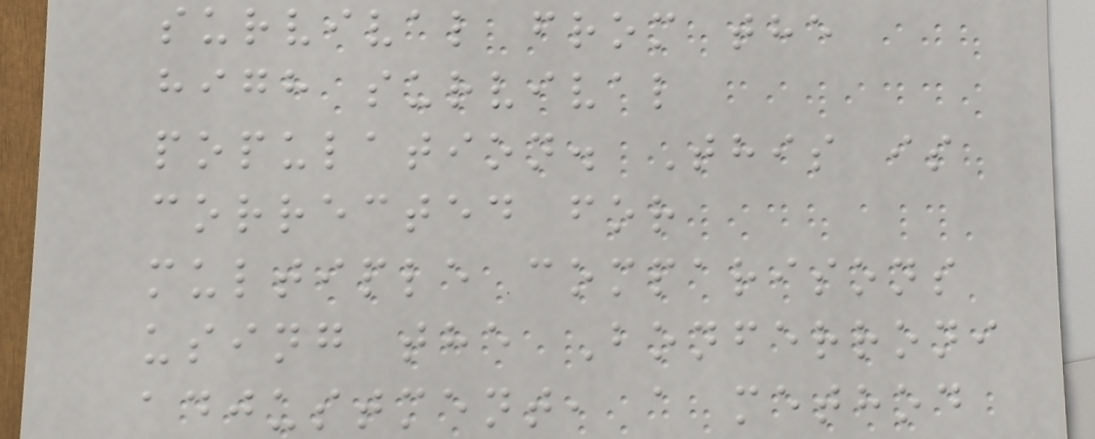survival from the
high survival
population. This is
corrected for
multiple comparisons
using the Bonferroni
adjustment, a method
